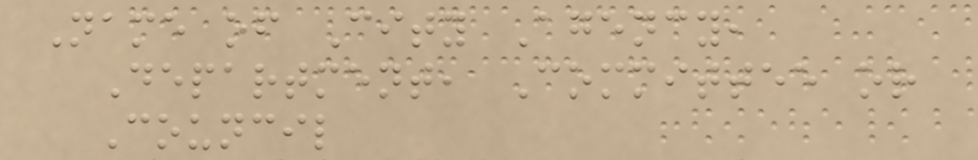Name of City Agency,
Department, Committee or
Council
